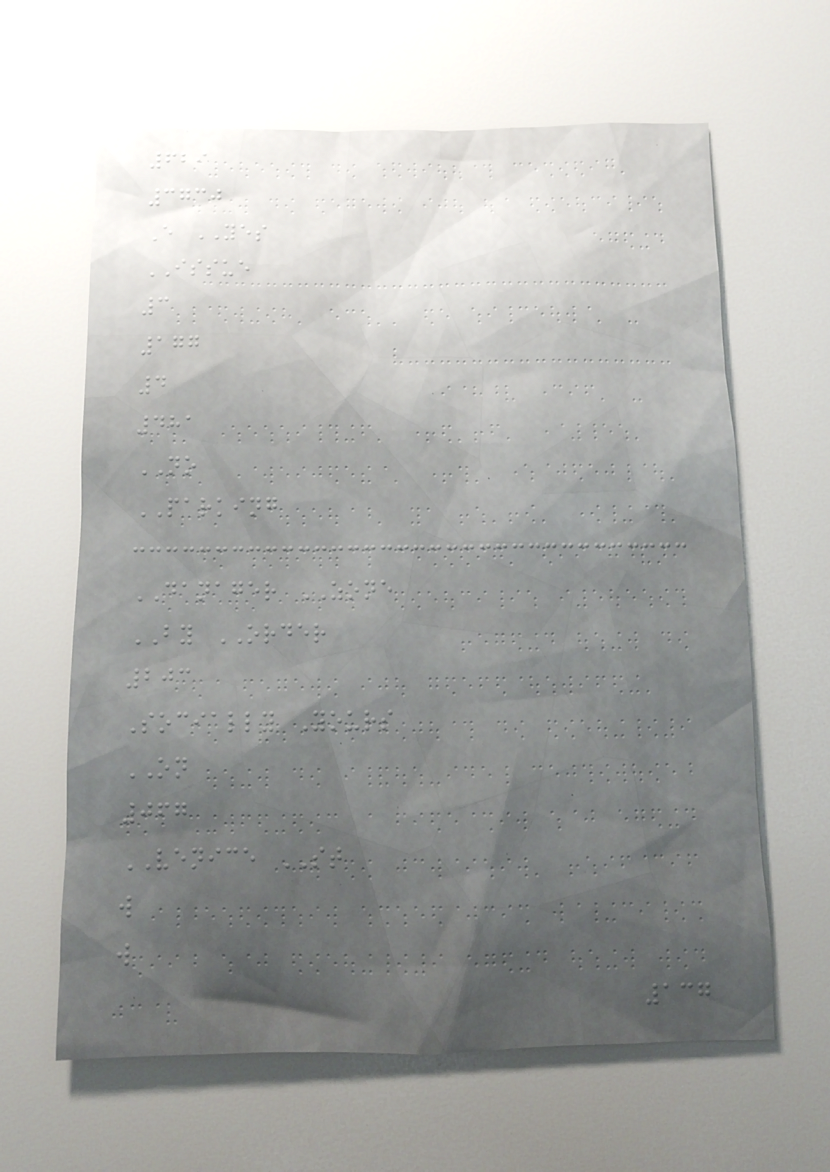629
3730
E YES
ISSUE
3
177
4
481
NO
PARKING
DANAGER ZONE
BY ORDER
203
Socially Yours
ON
067
VENICE ST
w
w
137
